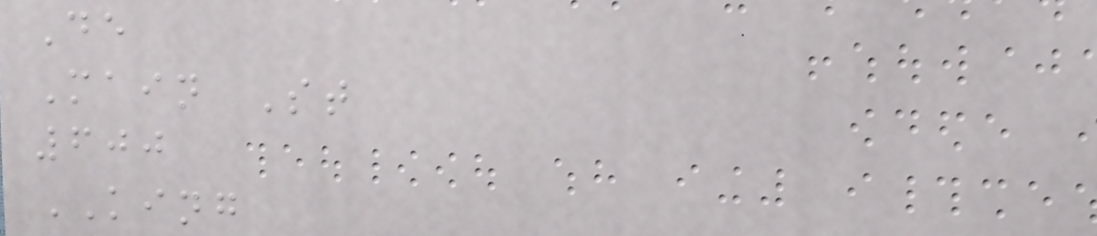De
Main St
600
KING
